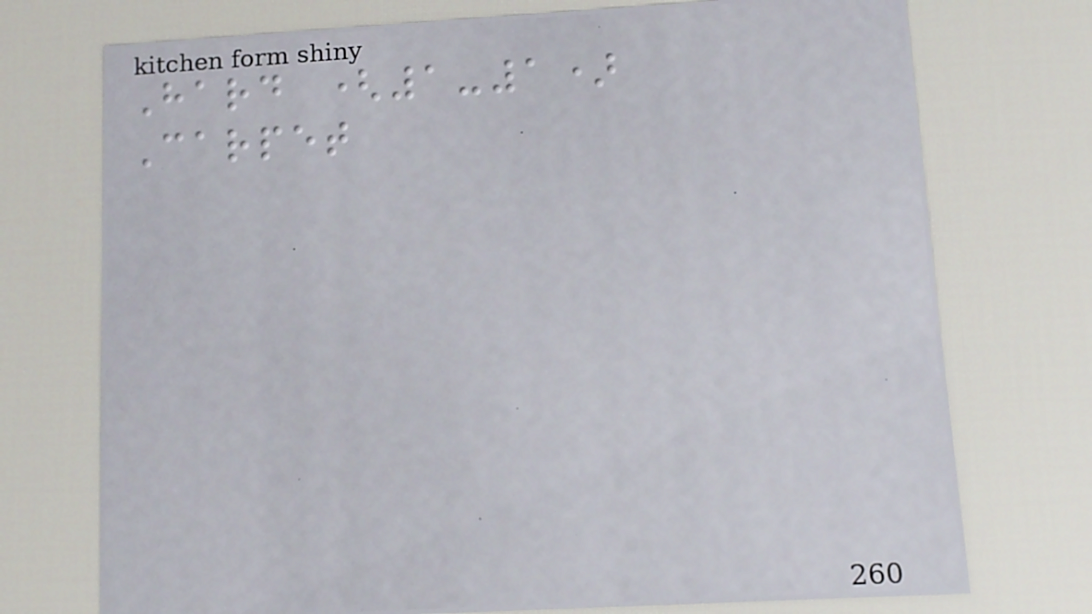Hard (1-1)
Carpet
